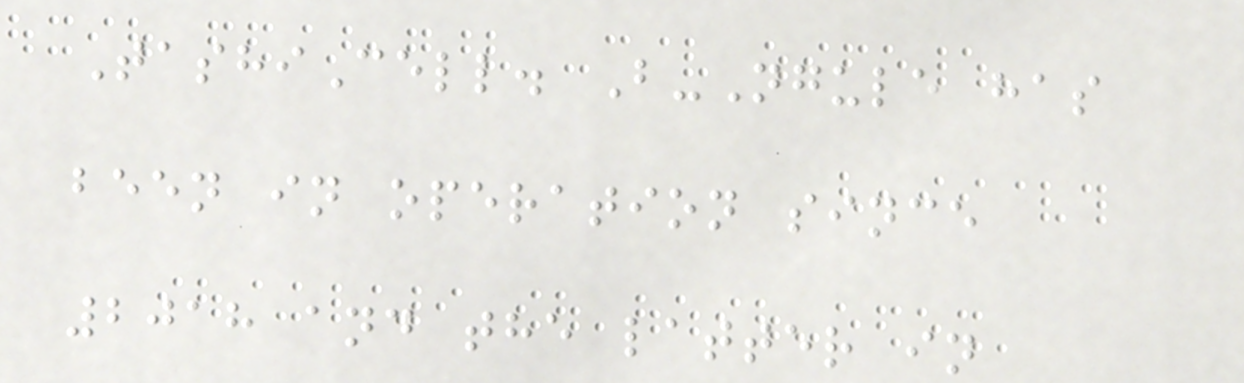TashiCell. B-Ngule has
been in operation since
2018 and the latter in
